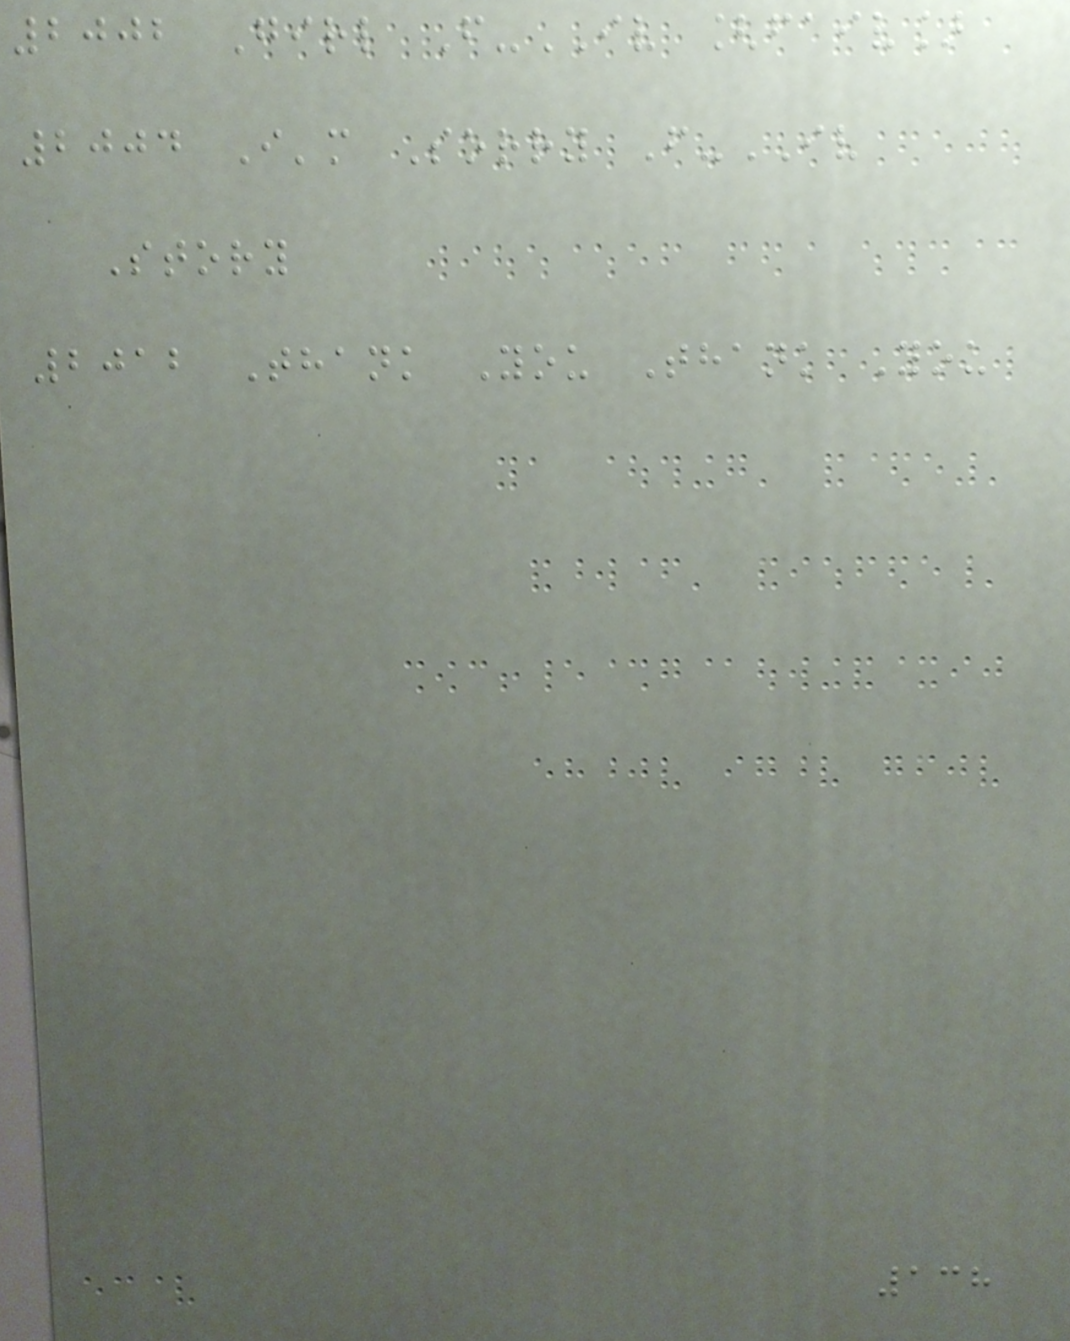2002 Girl F-IV [faiv]
2004 I'm Sorry F-IV
Story
2012 Thank You Thank You
138
